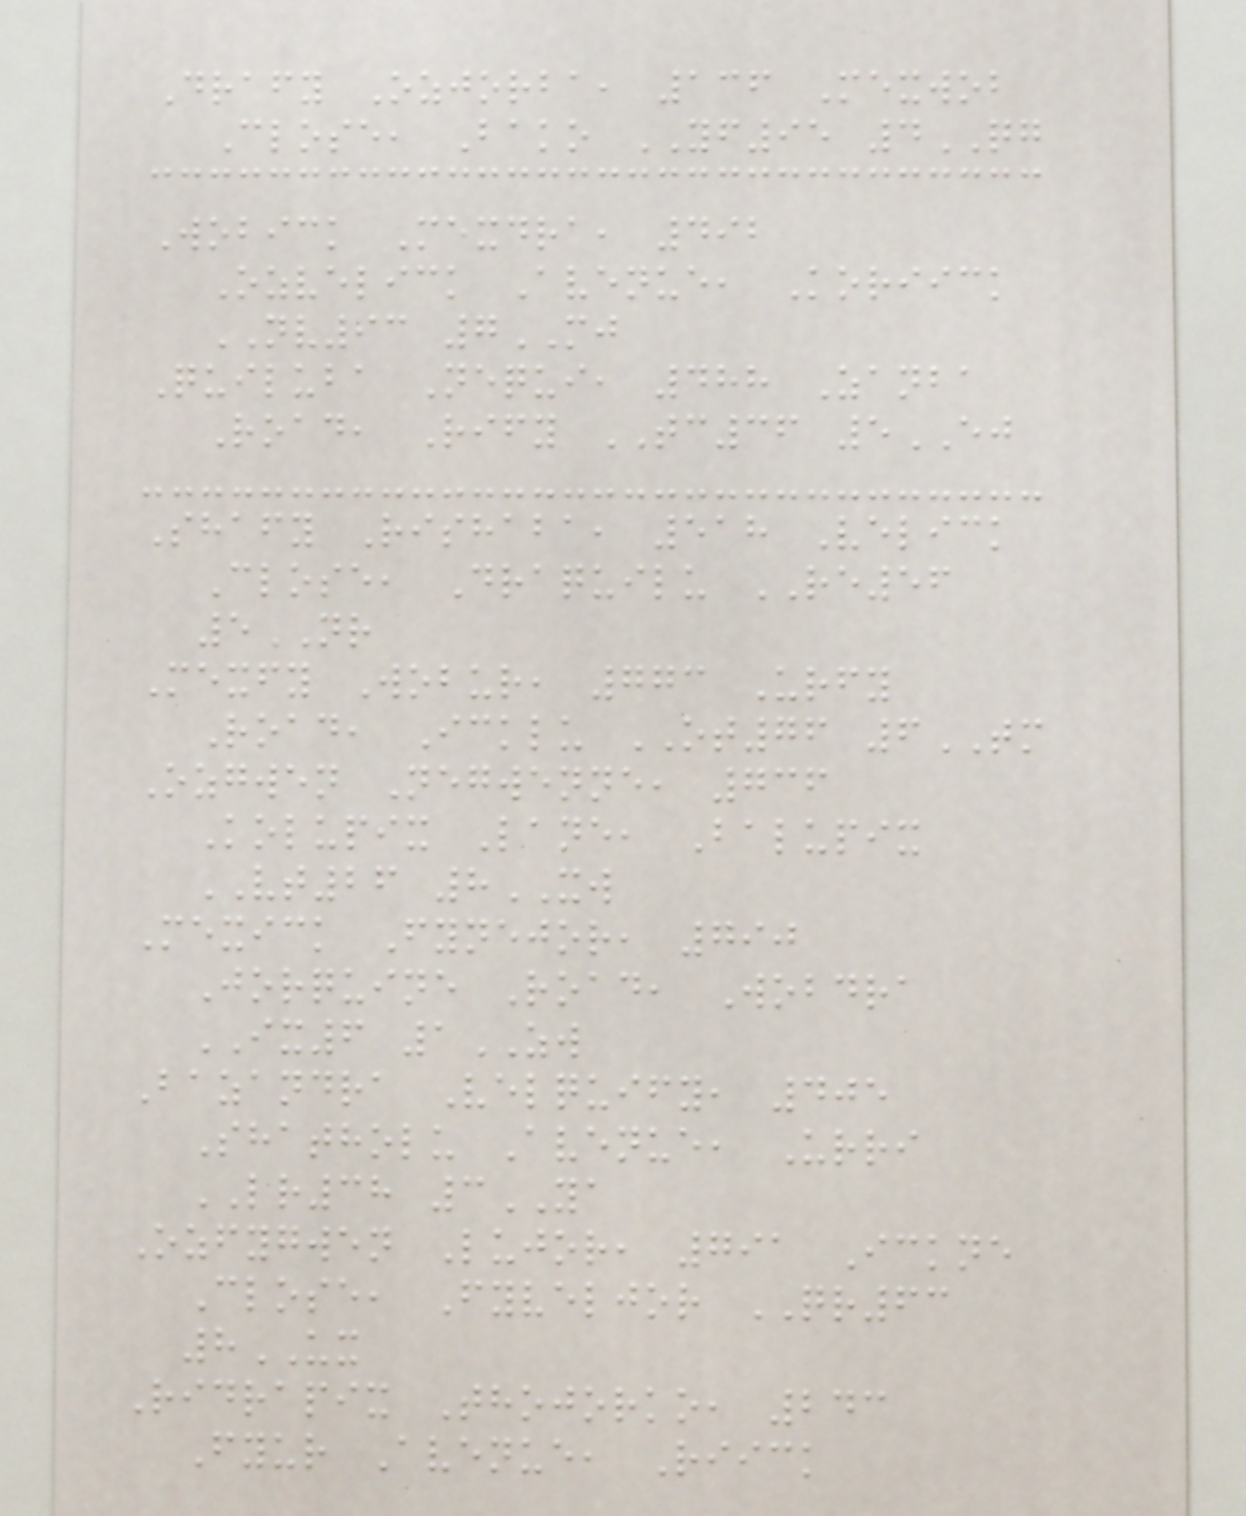Drafy Ozjorba, 136 Mexwob
Close, Bako YF95 4QG
Wobick Mexdra, 492
Ozvelick Avenue, Koriick
NV93 7MJ
Quiluba Nequi, 488 Zanba
Road, Rify TC36 5EJ
Shafy Rishaba, 518 Velick
Close, Draquilu RE56
5NR
Mexfy Wobur, 773 Urfy
Road, Icklu OT76 6TM
Ozgwen Negwenne, 736
Kolupix Lane, Balupix
VT26 8XW
Mexick Fynejor, 790
Jorquine Road, Wobdra
IX6 1ZW
Bazandra Velquify, 405
Shatholu Avenue, Urri
LR38 3YA
Ozfygwen Lujor, 791 Ickne
Close, Fyveljor QR63
8UX
Ridrapix Thojorko, 243
Fyur Avenue, Riick
